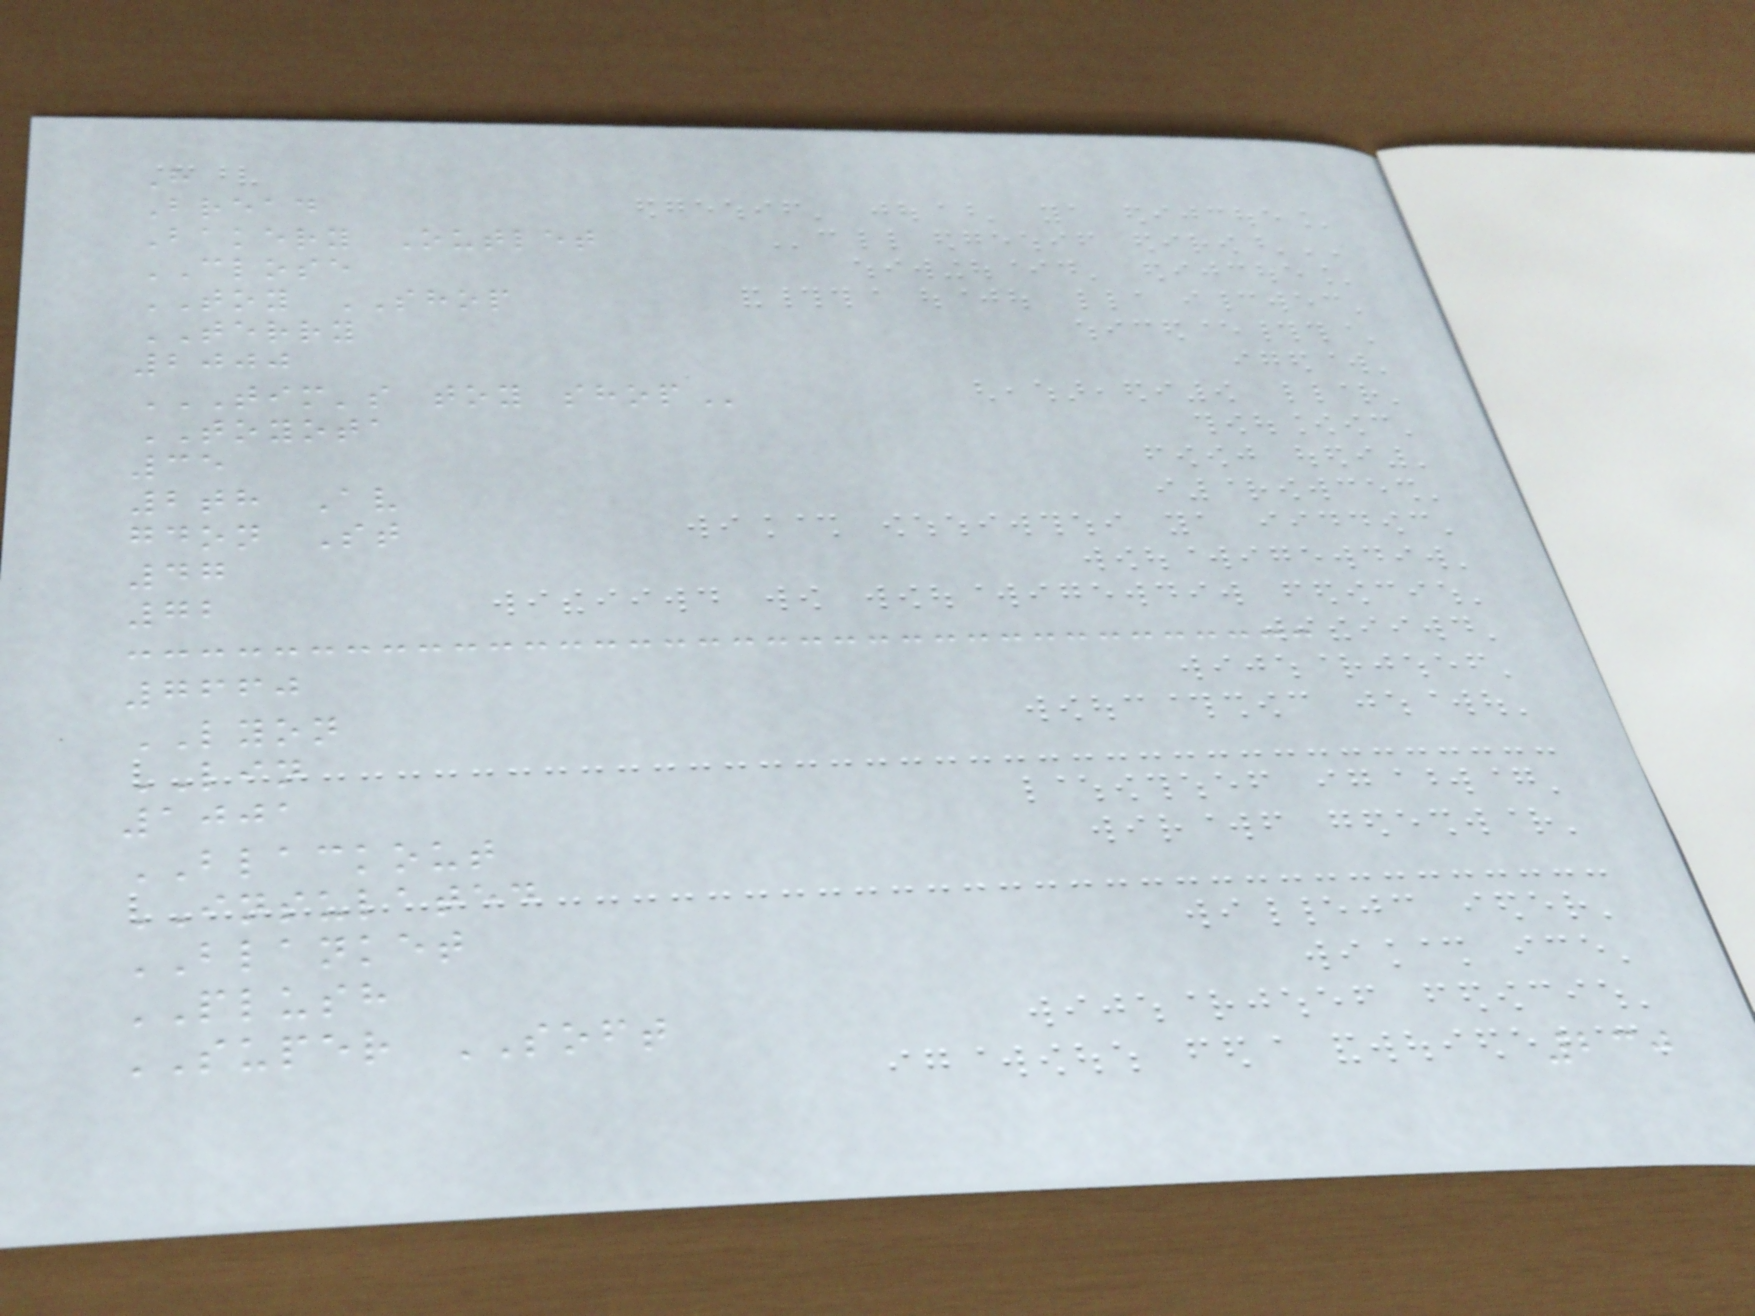H
Bread
Bakery Outlet
CLOSE
TOY SHOP
TERRY
2000
TIM'S TOY SHOP
TOYOTA
35
2th Av
gdon St
47
72
7660
LYON
LIN
1001
BLACKOUT
INSULATED
BLANKET
PLUSH
SUPER SOFT
230
